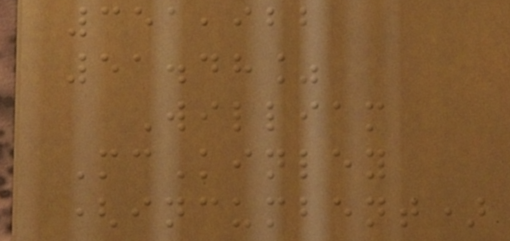351,922
51.48%
William
McKinley
(incumbent)
